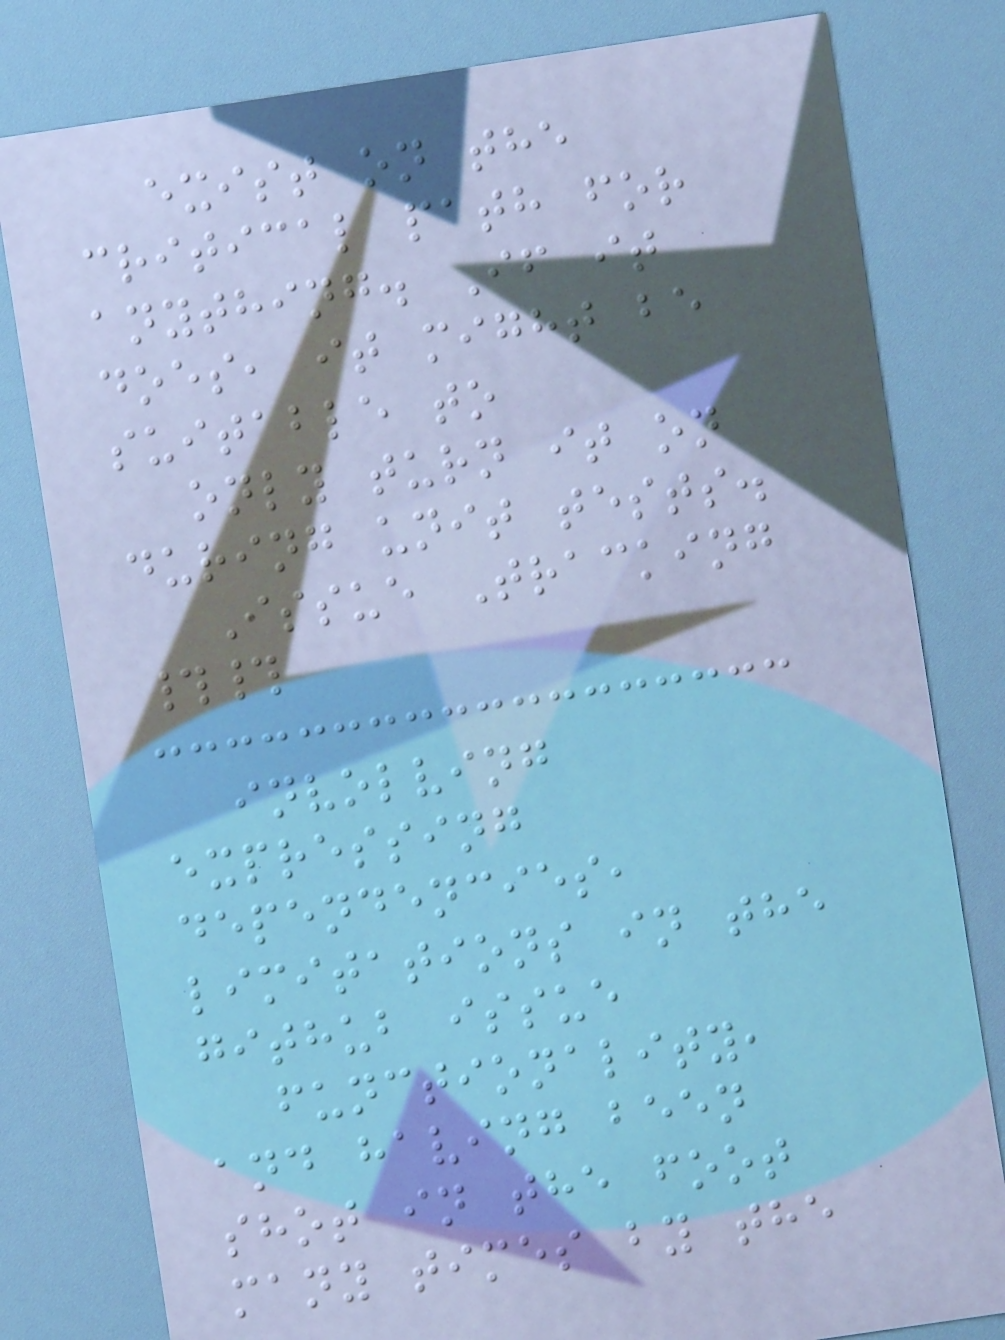exist on the
critical path for
anything. If it
does, it might be
suitable to
only turn it on
during unit tests.
Issue Tracking
##
involving
expressing
dependencies,
limitations in the
github issue
functionality,
and having been
shot in the foot
many times by the
